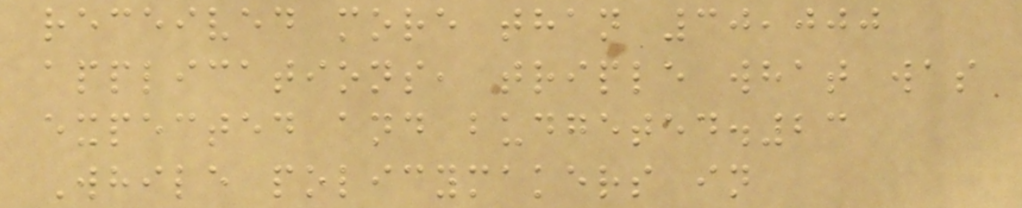received more than 30,000
applications, triple what was
expected and budgeted.23
While policymakers in
